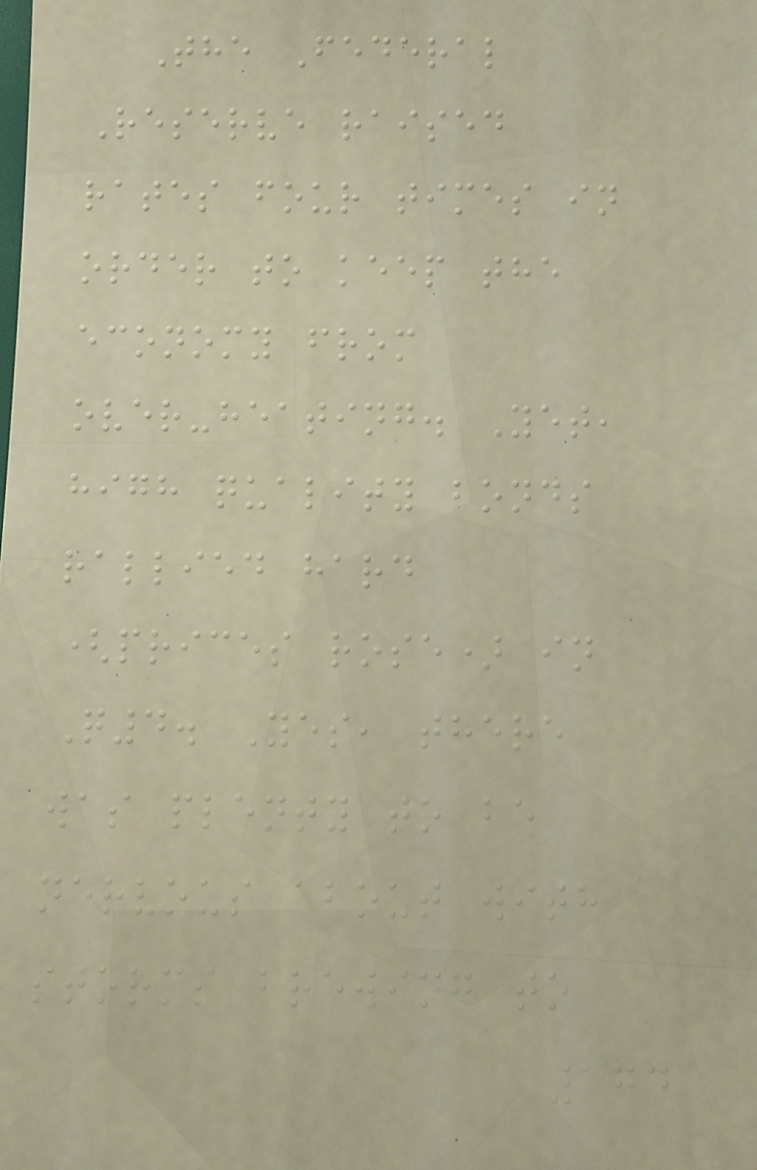The Federal
Reserve raised
rates four times in
order to keep the
economy from
over-heating. Yet,
high quality bonds
rallied hard
(prices rose) in
Q4. Yes, there
was plenty to be
nervous about with
storms brewing to
174
